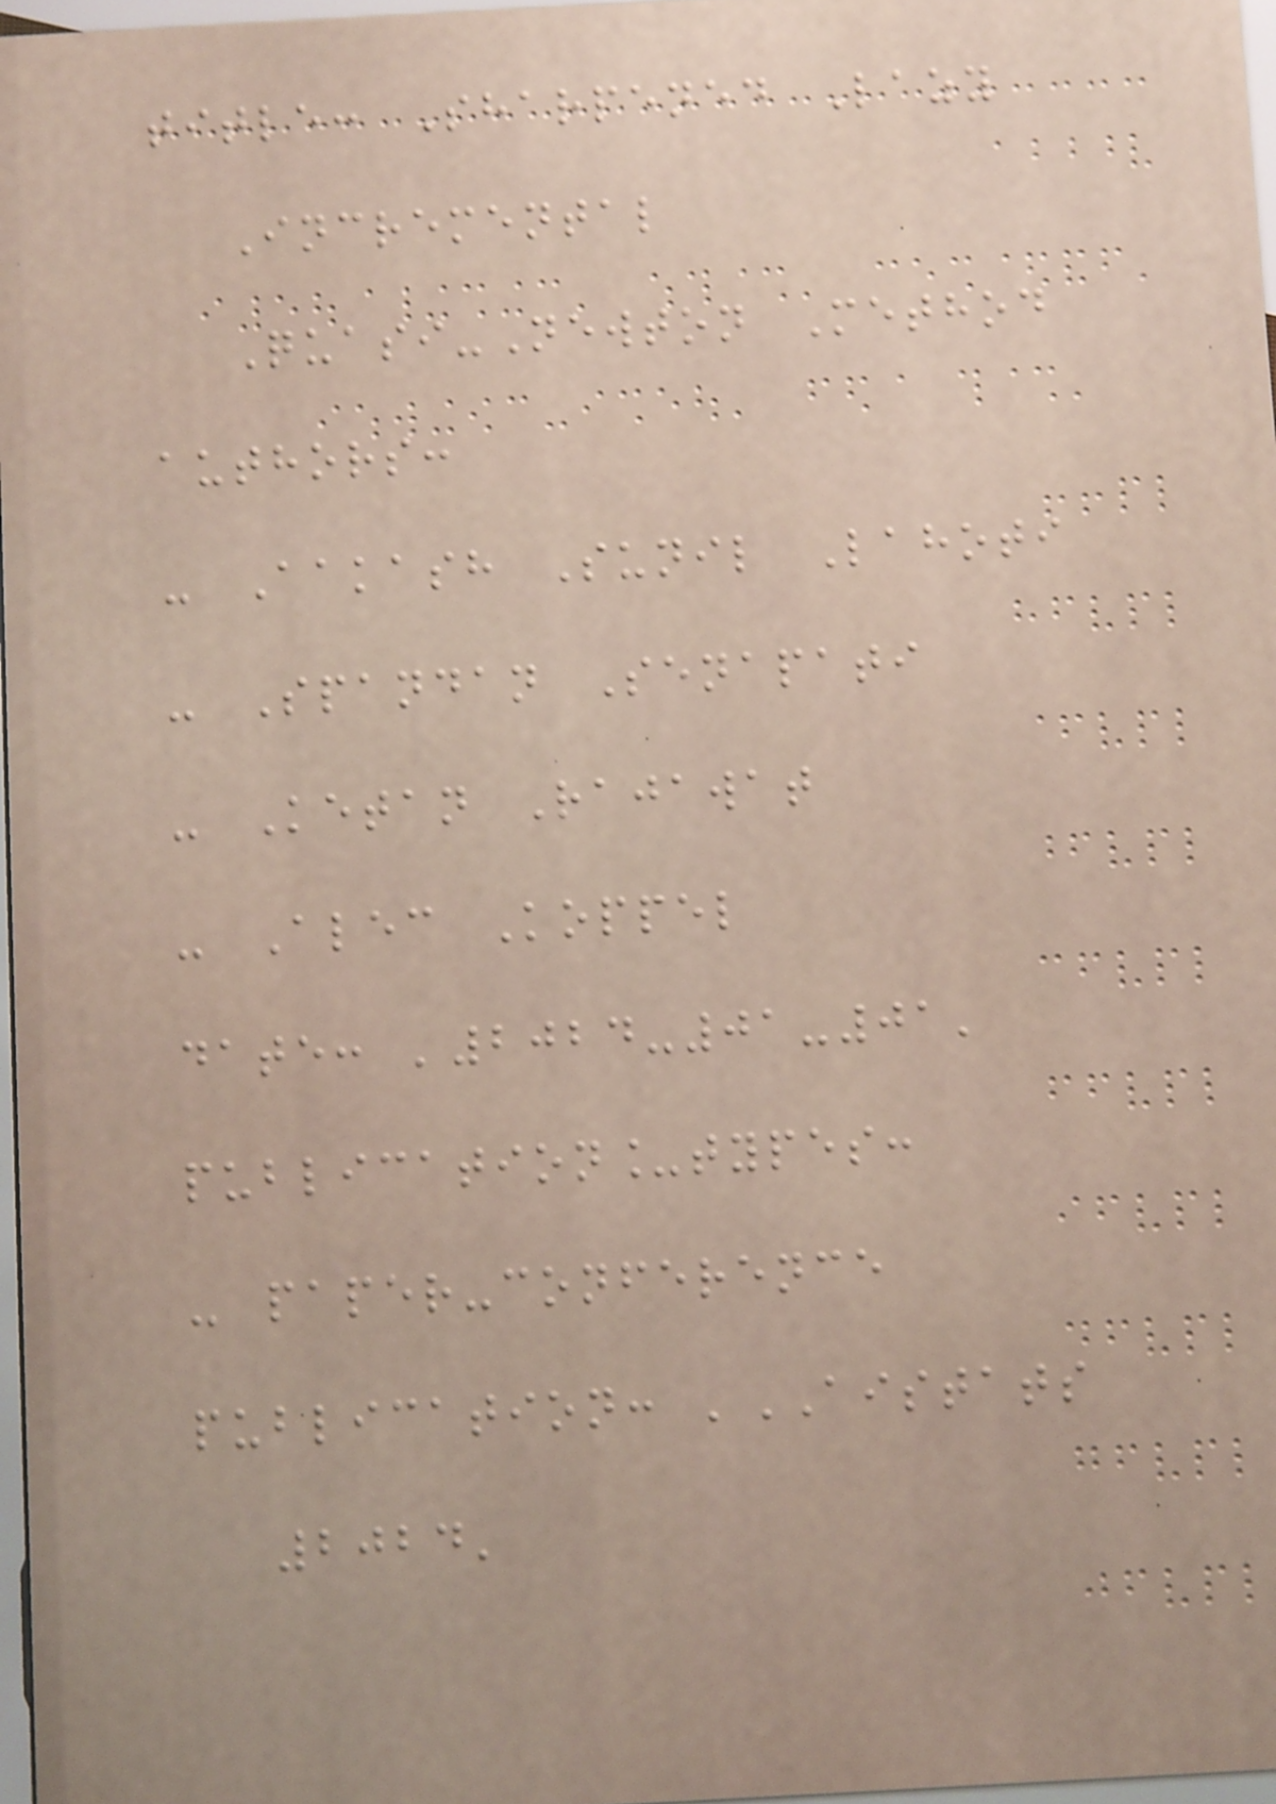title: Sharpened Lazy
Incremental
Quasi-Newton Method
authors:
- Aakash Sunil Lahoti
- Spandan Senapati
- Ketan Rajawat
- Alec Koppel
date: '2024-01-01'
publication_types:
- paper-conference
publication: 'AISTATS
2024'
